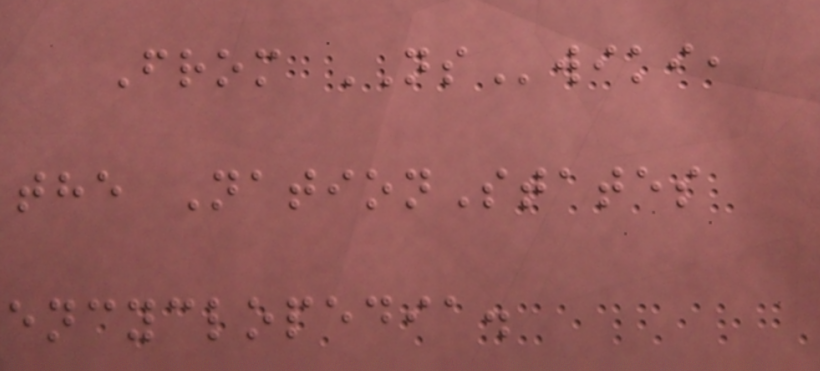From NSwiki,
the NationStates
encyclopedia.
